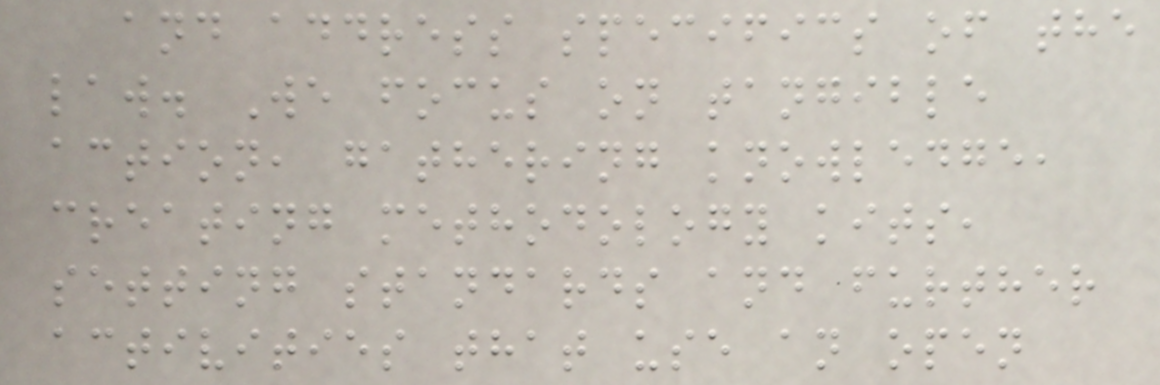and address specifics of the
law. We focus on tangible
action, gathering knowledge,
creating methodology kits,
setting standards and further
activities that use an open
